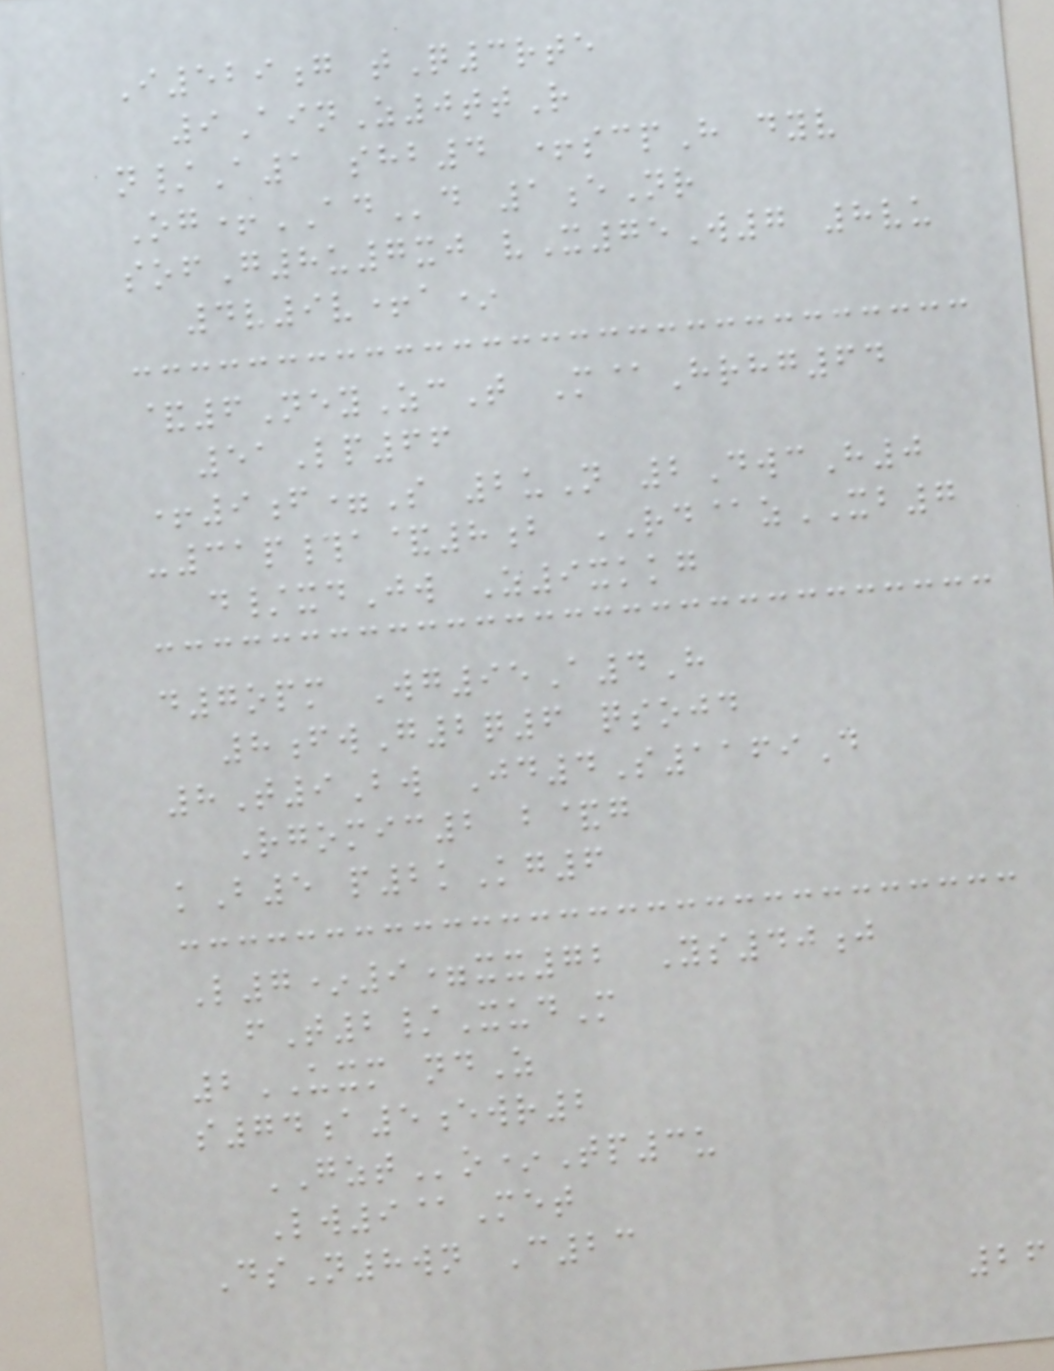I529g tQ3rte
9AinZ0ttR
n/A1 shb4 +scpH dyv
Og+ADd 1eNr
sofG8u7xj vX75W7 8vu
4v9v+a*
&6NeyZcT M@Hrhg64
51Lp66
+9f=S 2uN 2DwcH0
-31p#a&8b RD@zXB7
d/xdJw Z9xkkg
d7opm Wg95A4H
8fwG2q6 qsojd
8T9Bw Jd4S1169D
Rgomic2 b&g
kB5 p2kKg6
L7*9=xx72 Ys40j
fT2/XudM
2UXM ndZ
s74a5ewr2
GZTo*Tp3u
Lw9@Met
DsN8wn C23
26
